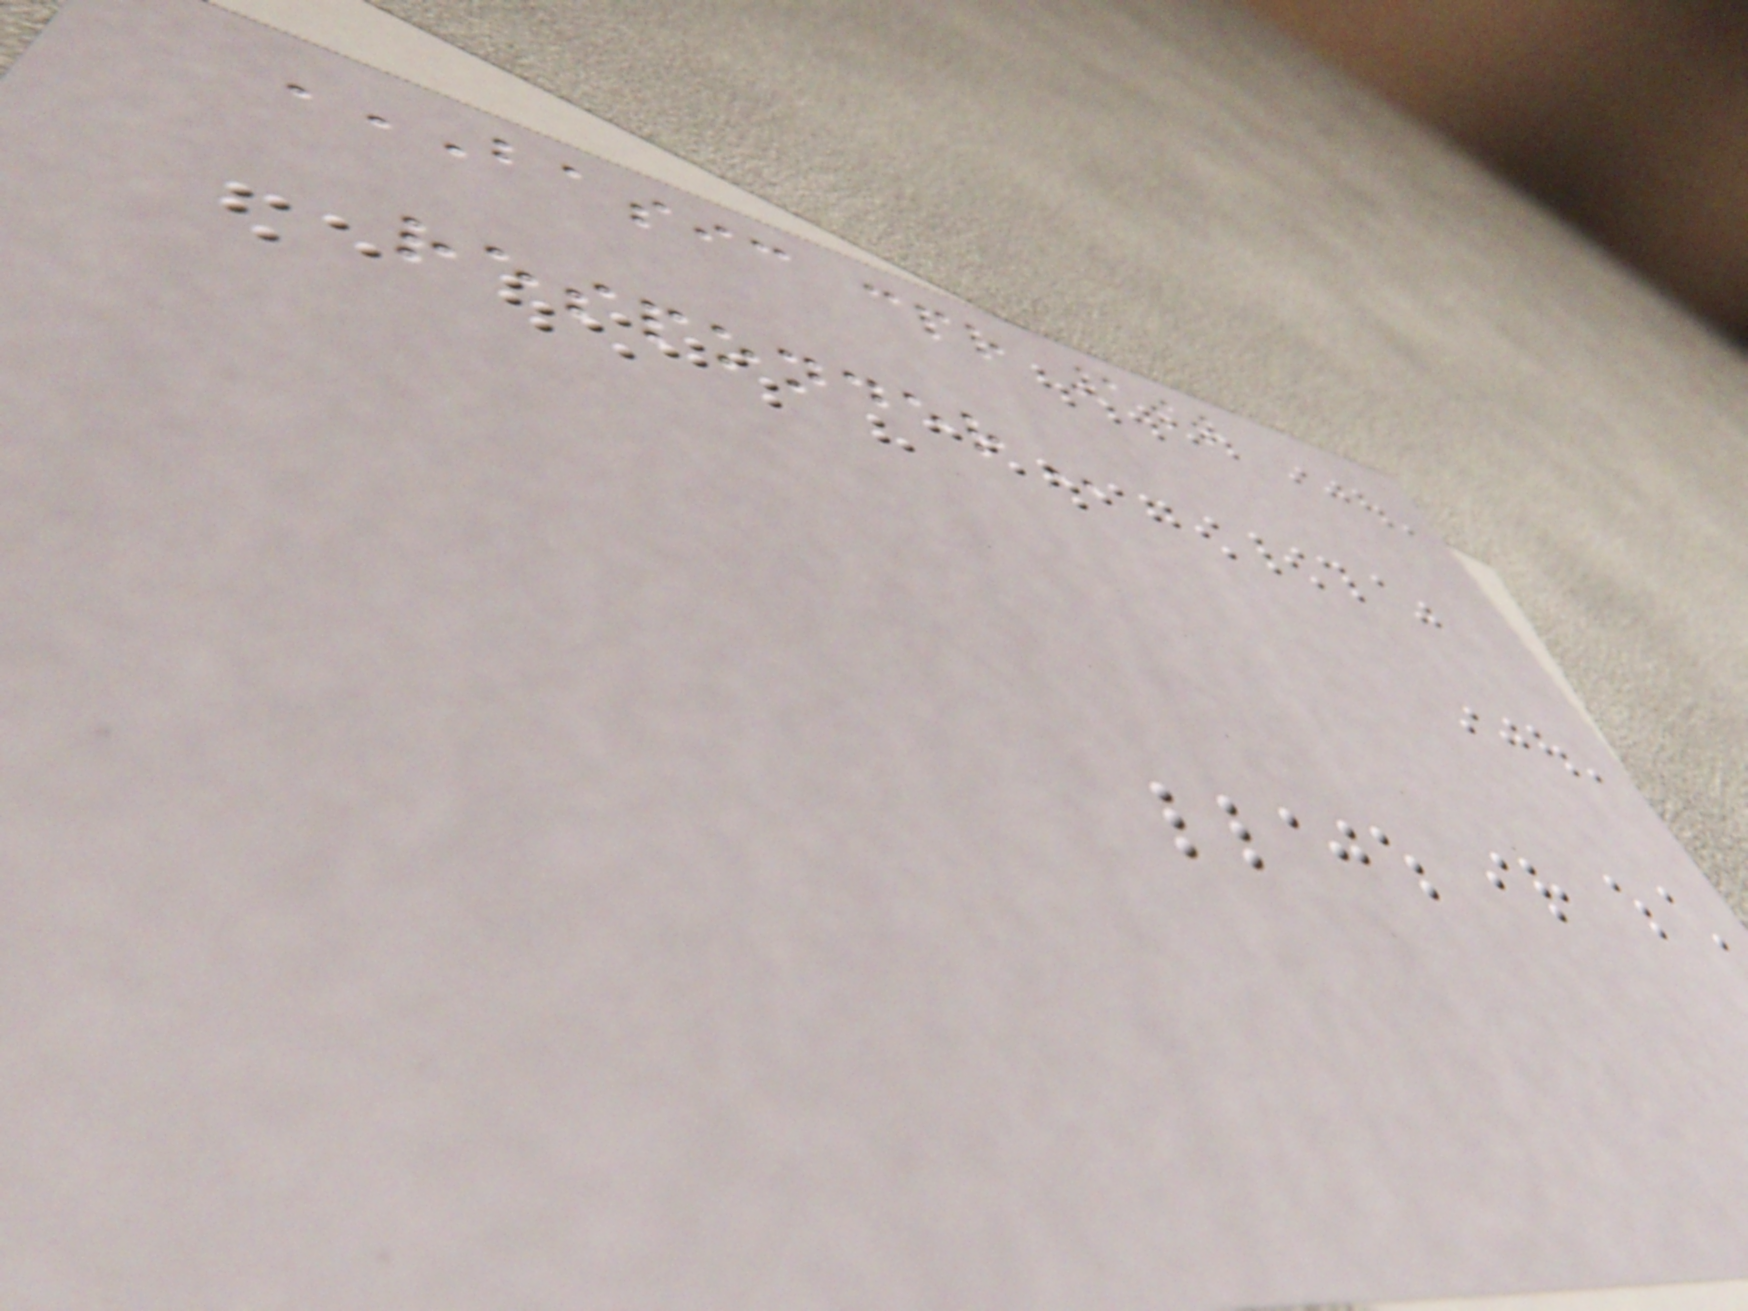BASIC CPR 1ST
RESPONDER
